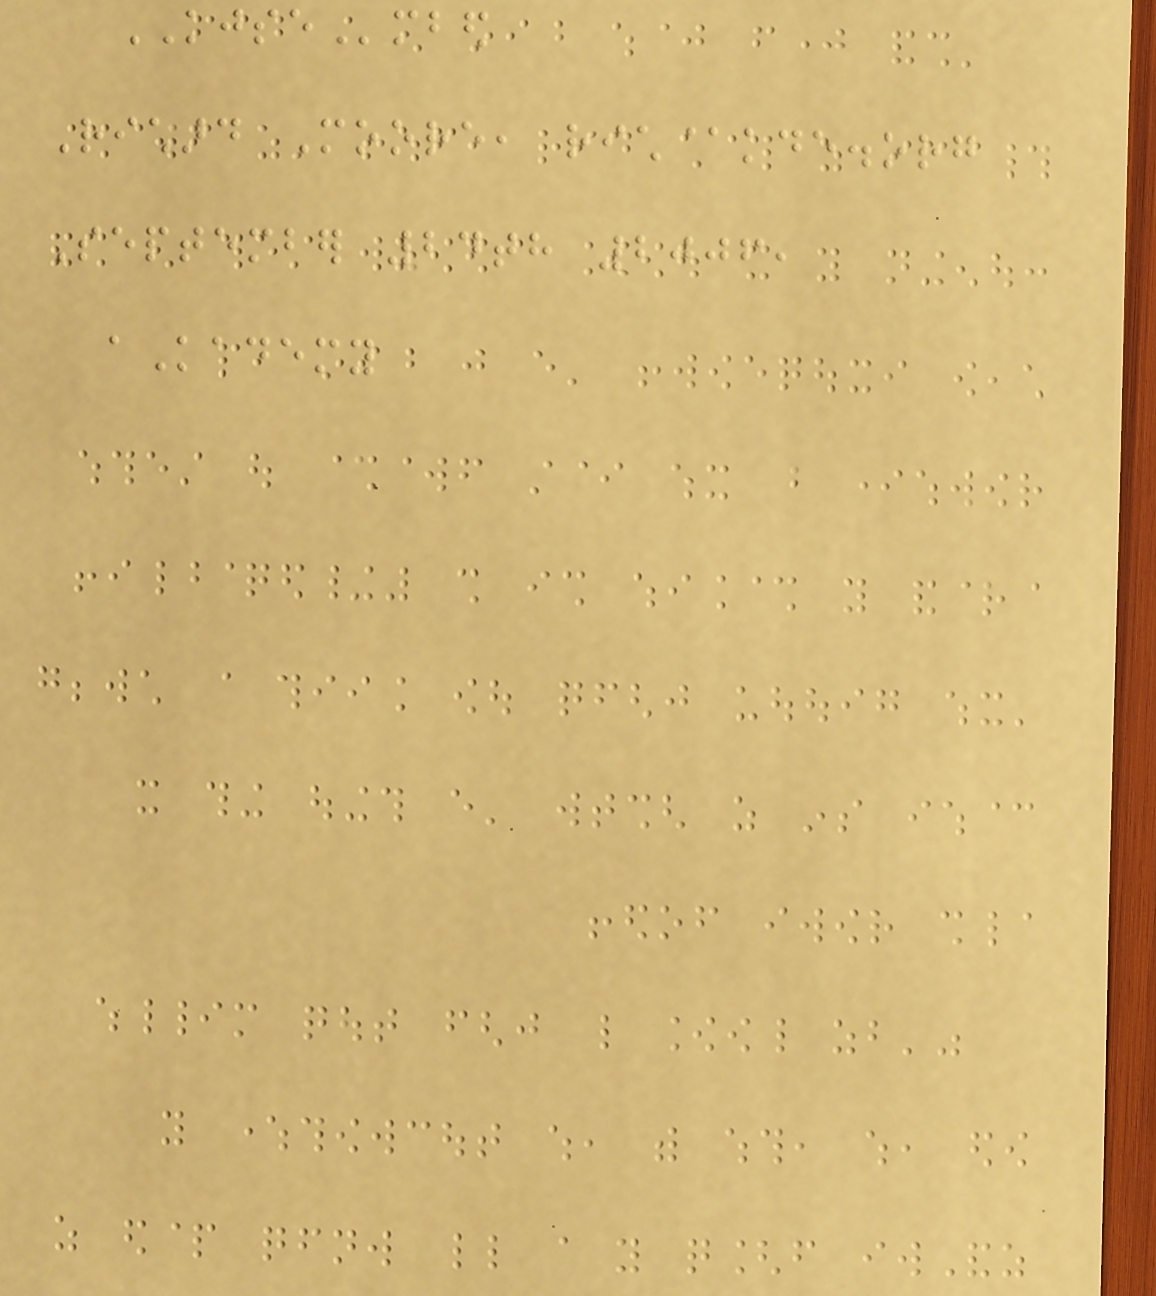KJSEmbed
Richard Moore, rich@kde.org
September 24th 2006,
aKademy
